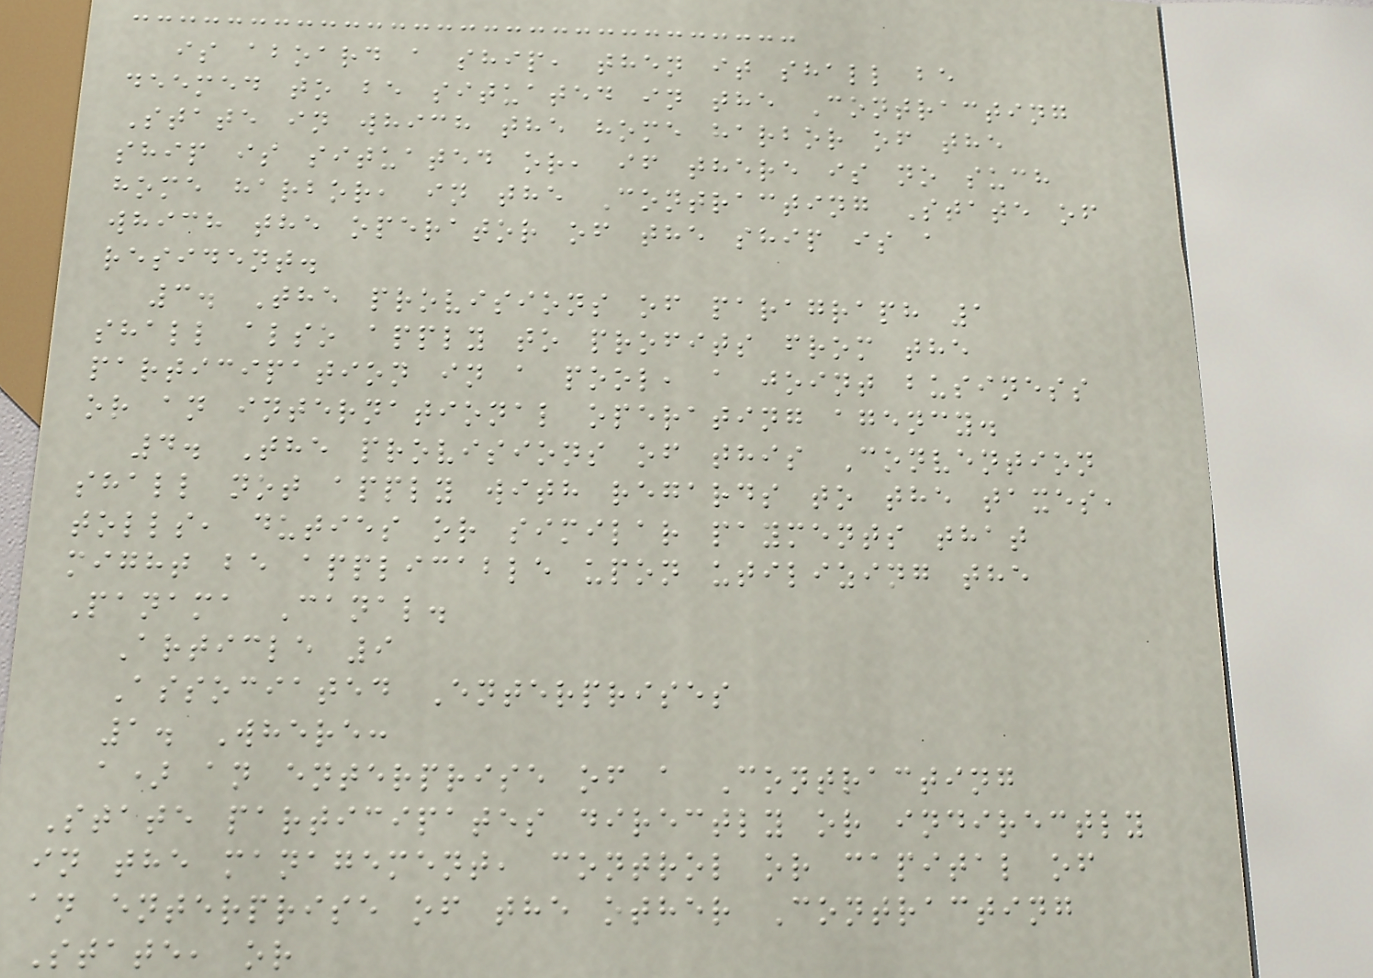is aboard a ship, then it shall be
deemed to be situated in the Contracting
State in which the home harbor of the
ship is situated or, if there is no such
home harbor, in the Contracting State of
which the operator of the ship is a
resident.
3. The provisions of paragraph 1
shall also apply to profits from the
participation in a pool, a joint business
or an international operating agency.
4. The provisions of this Convention
shall not apply with regards to the taxes,
tolls, duties or similar payments that
might be applicable upon utilizing the
Panama Canal.
Article 9
Associated Enterprises
1. Where:
a) an enterprise of a Contracting
State participates directly or indirectly
in the management, control or capital of
an enterprise of the other Contracting
State, or
